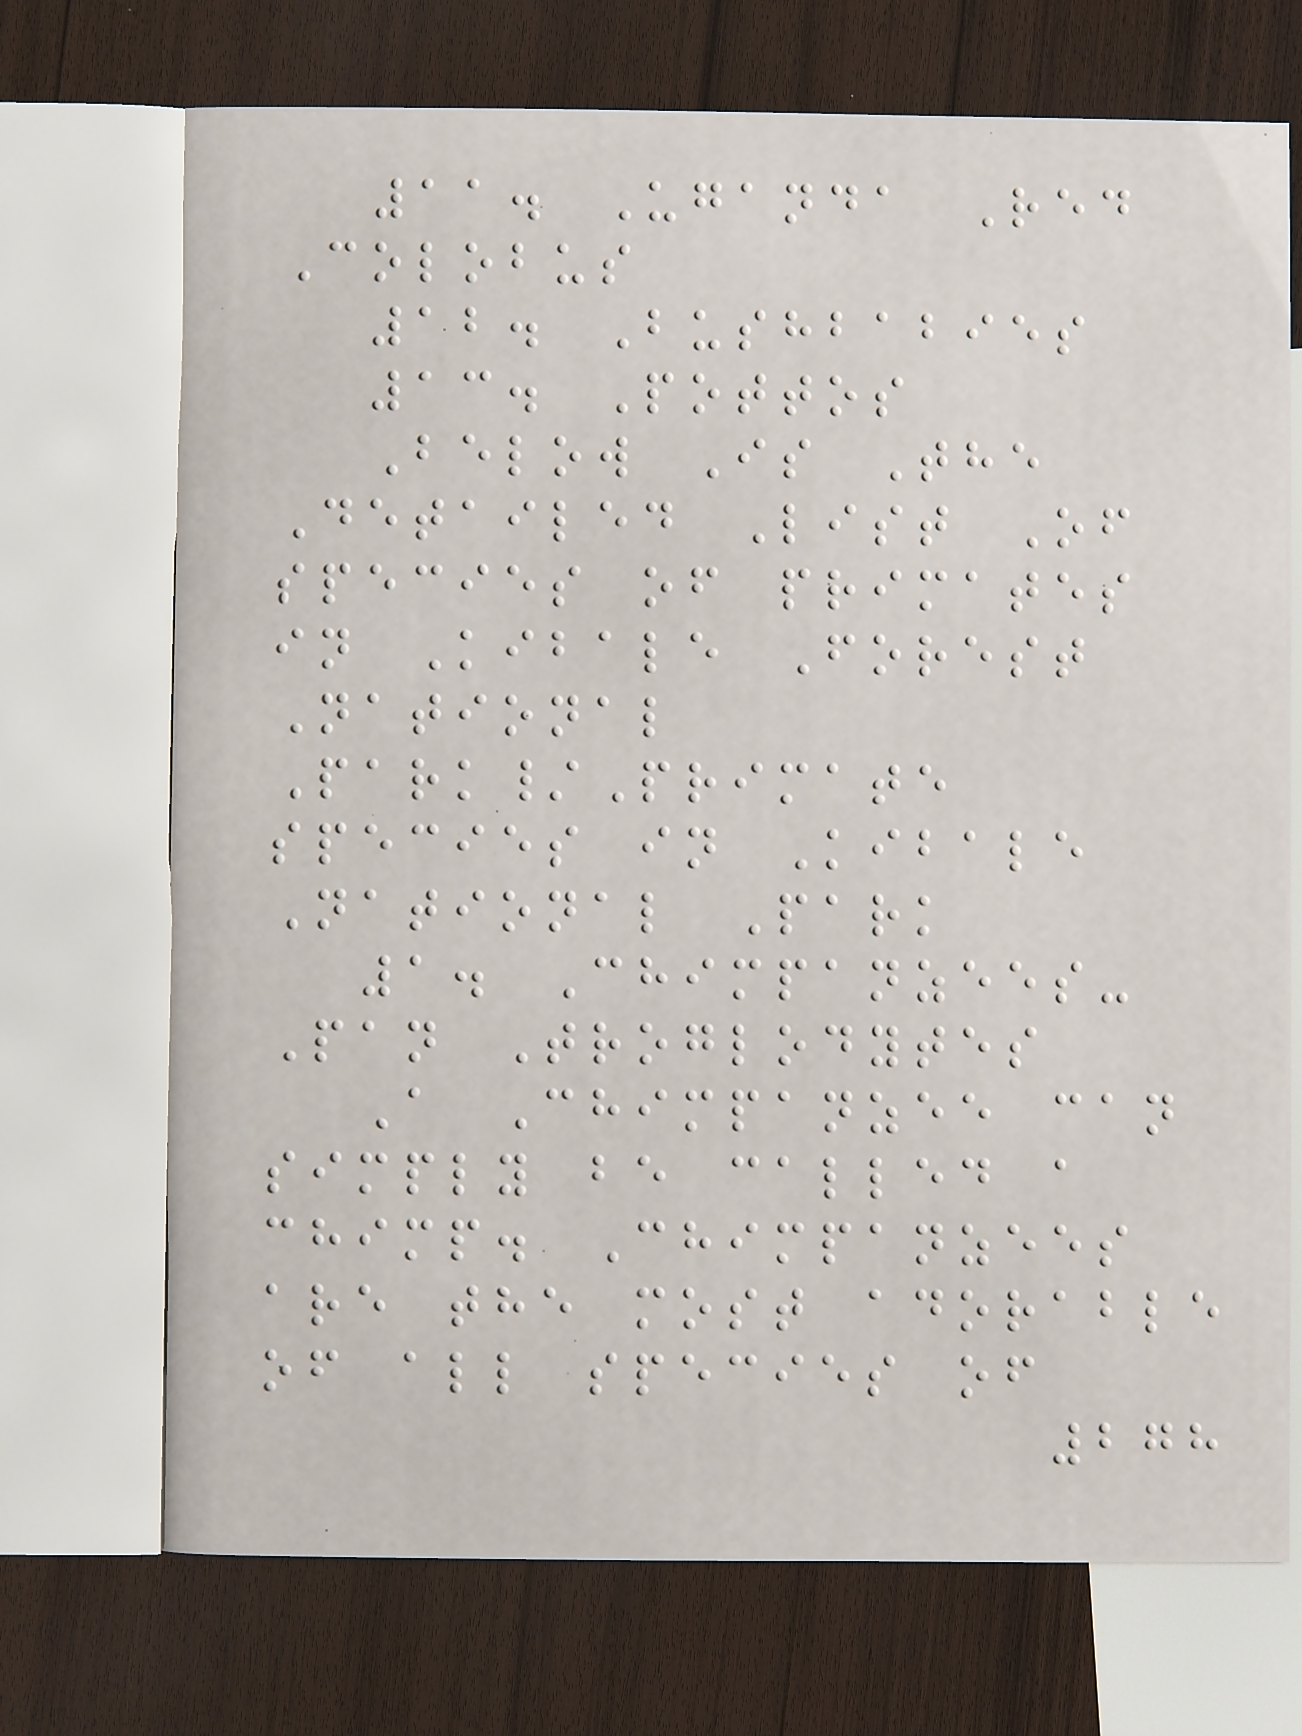11. Uganda Red
Colobus
12. Bushbabies
13. Pottos
Below Is The
Detailed List Of
species of primates
in Kibale Forest
National
Park/Primate
species in Kibale
National Park
1. Chimpanzees-
Pan Troglodytes
A Chimpanzee can
simply be called a
chimp. Chimpanzees
are the most adorable
of all species of
278
